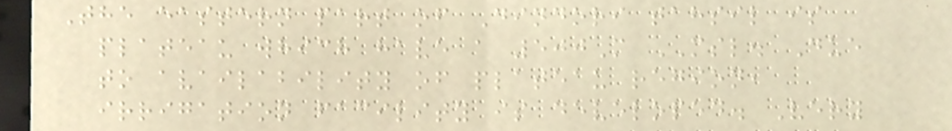The eastern part of Dindori tahsil is
plateau which have a 500M MSL. Due
to availability of plateau region,
irrigation facility is developed. Very
